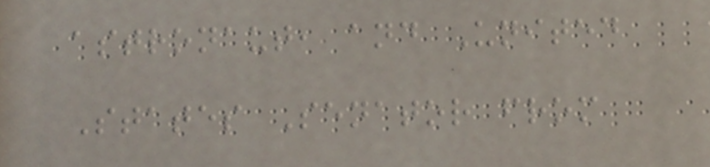astronaut, and United
States Senator from
